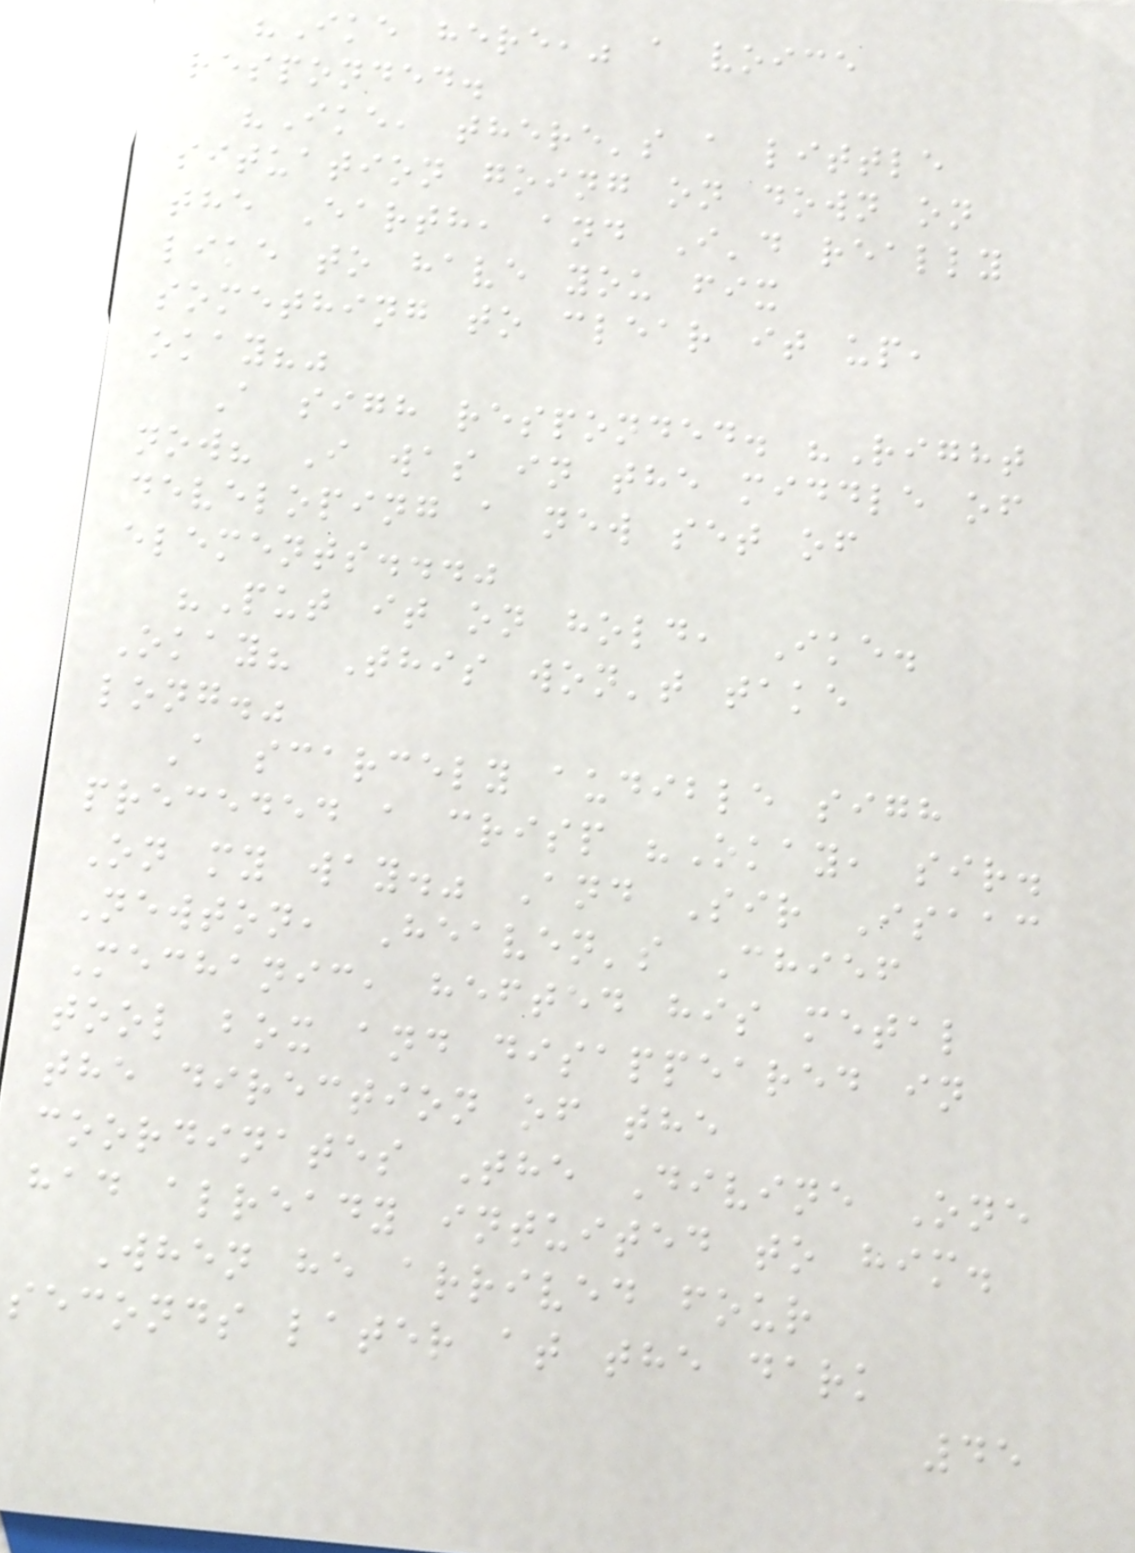"Ike here," a voice
responded.
"Ike, there's a little
situation going on down on
the Earth, and I'd really
like to have you fix
something to clear it up,
okay?"
A sigh responded. "Right
now? I was in the middle of
developing a new set of
elements..."
"Put it on hold, Ike.
Okay? This won't take
long."
A scarcely audible sigh
preceded a crisp "Okay, sir.
On my way." And Sir Isaac
Newton, Heaven's Chief
Mechanic, hefted his metal
tool box and disappeared in
the direction of the
coordinates The Divine One
had already intuited to him.
When he arrived four
seconds later at the dark
45
